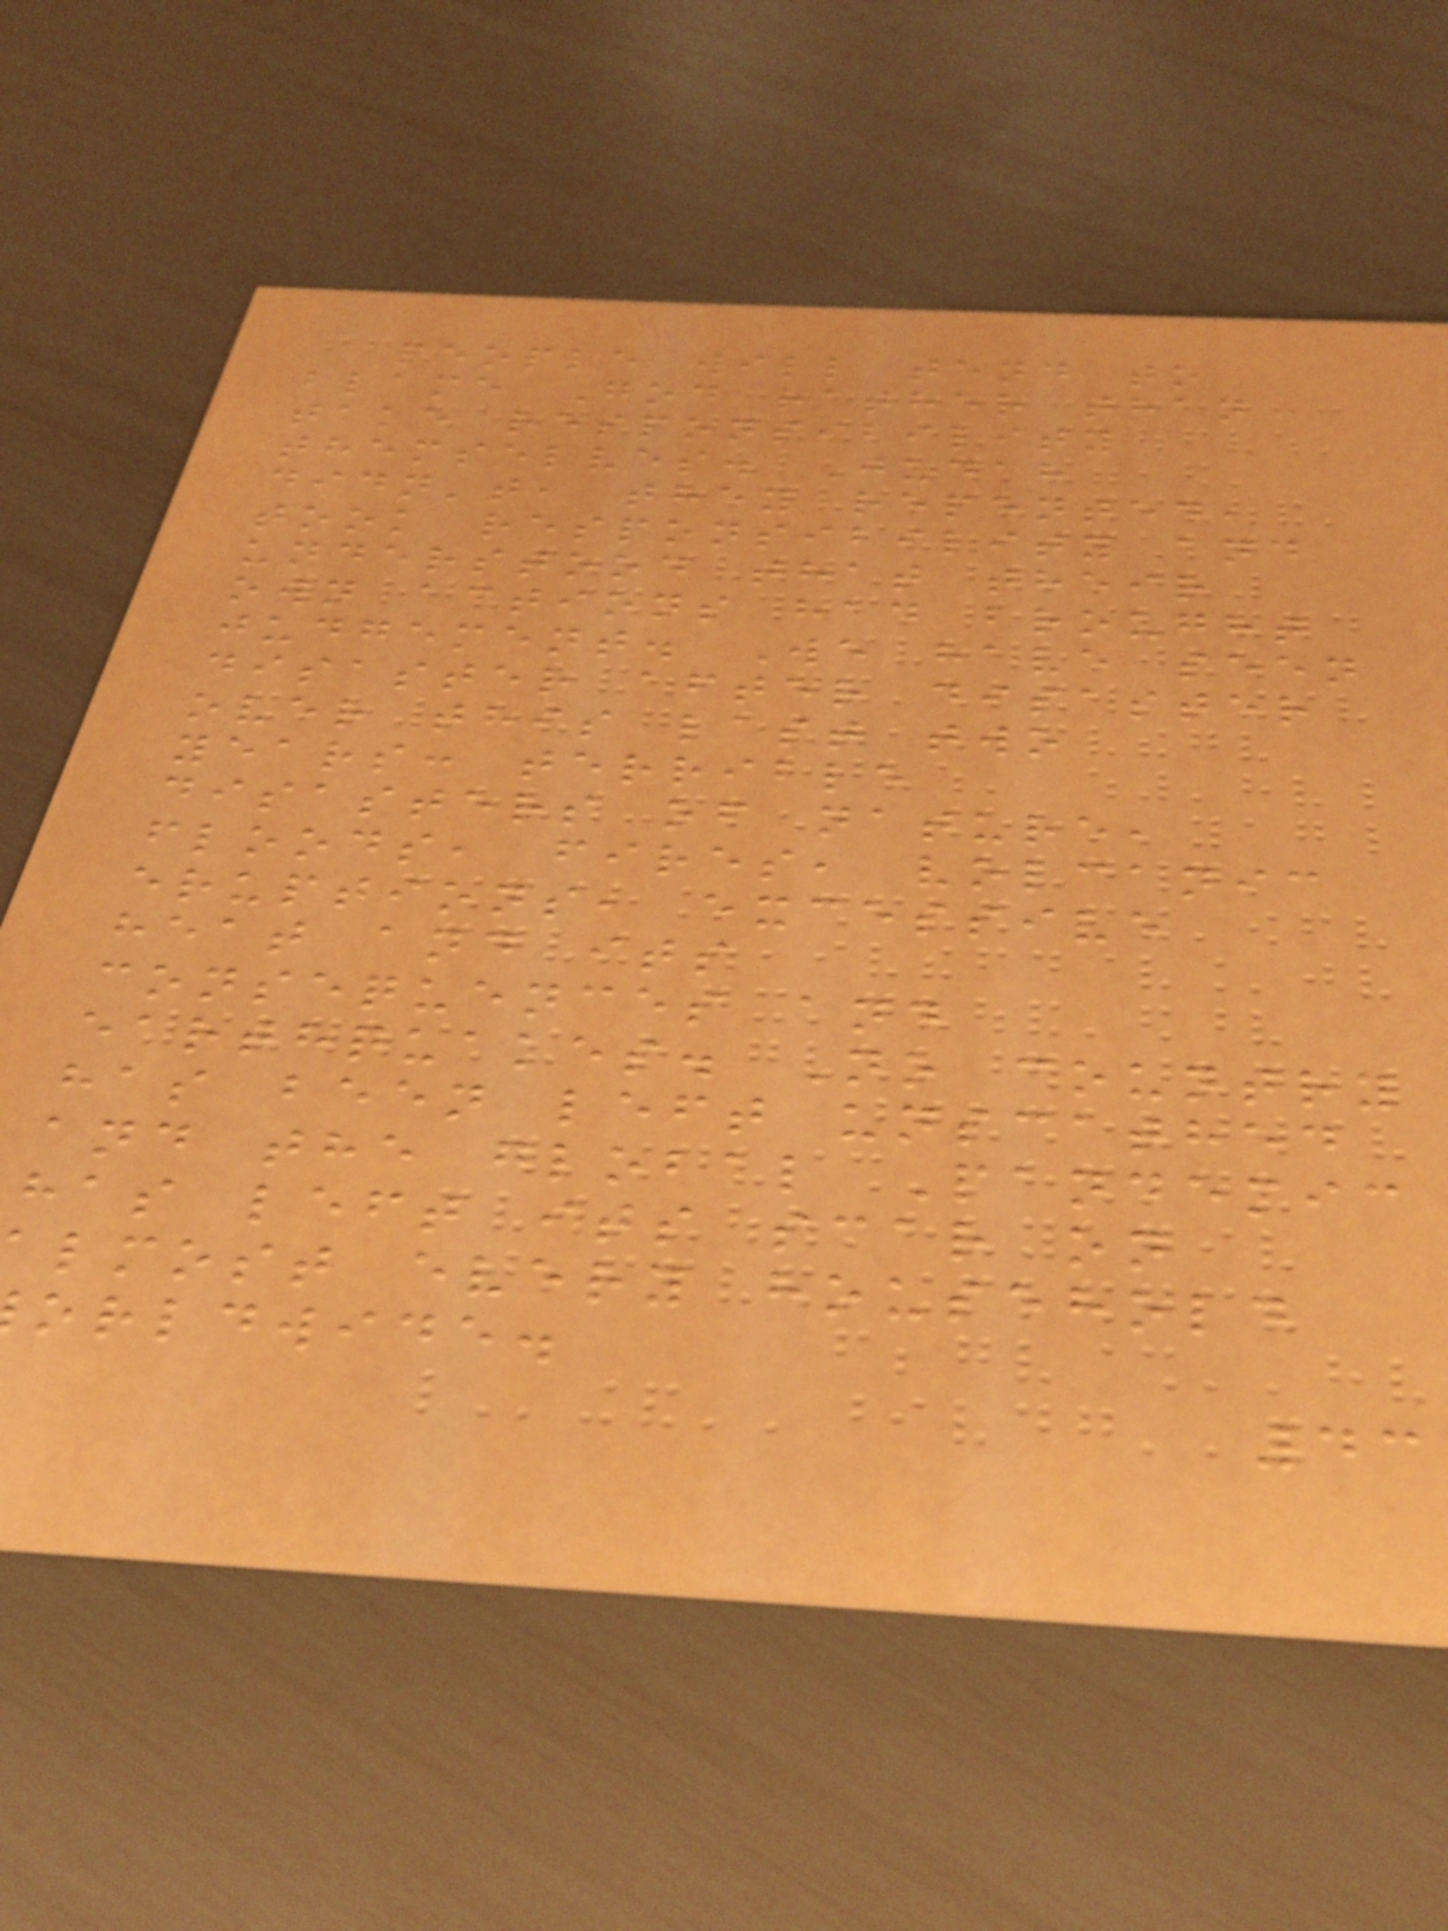people will tend to
blame God rather than
take responsibility
themselves. Judah
didn't, they repented,
took responsibility and
understood that their
own actions had brought
judgement. We have seen
disaster after disaster
over this last two
years: terrible
disasters of nature,
floods, fires, volcanic
eruptions, excessive
heat and its
consequences and
earthquakes. No country
has been left unscathed
and the global Pandemic
has left its scar on
lmost every household
orldwide.
43
